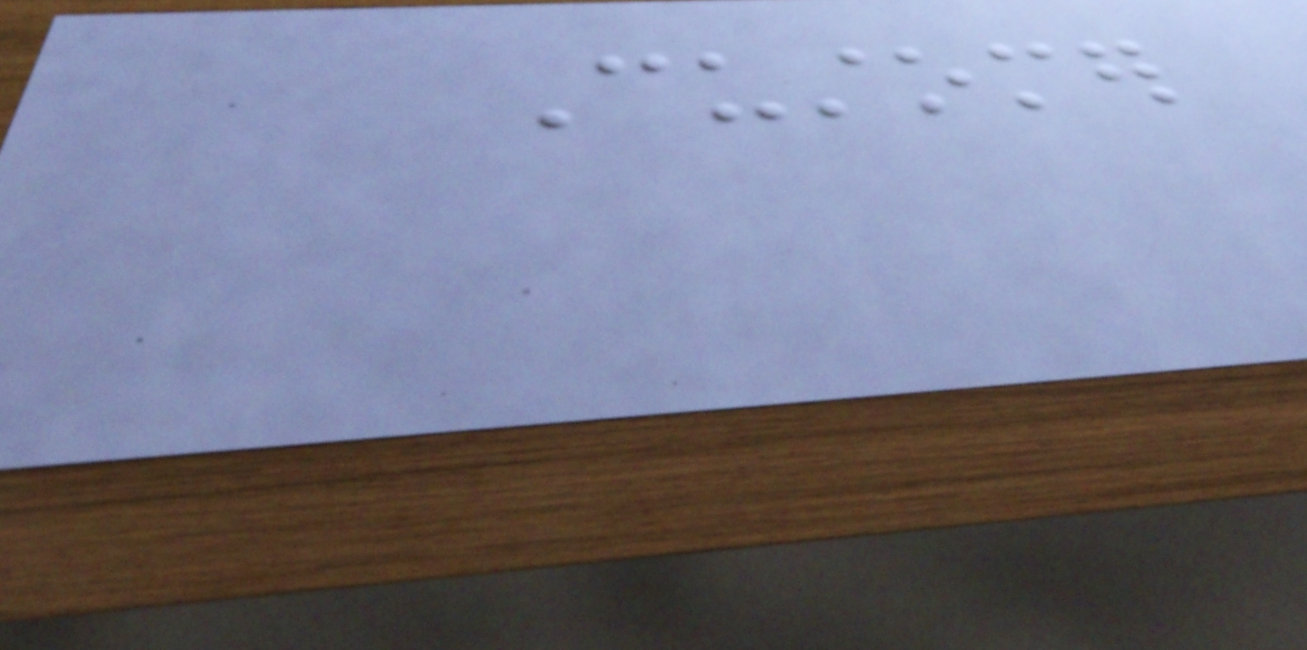Customer
